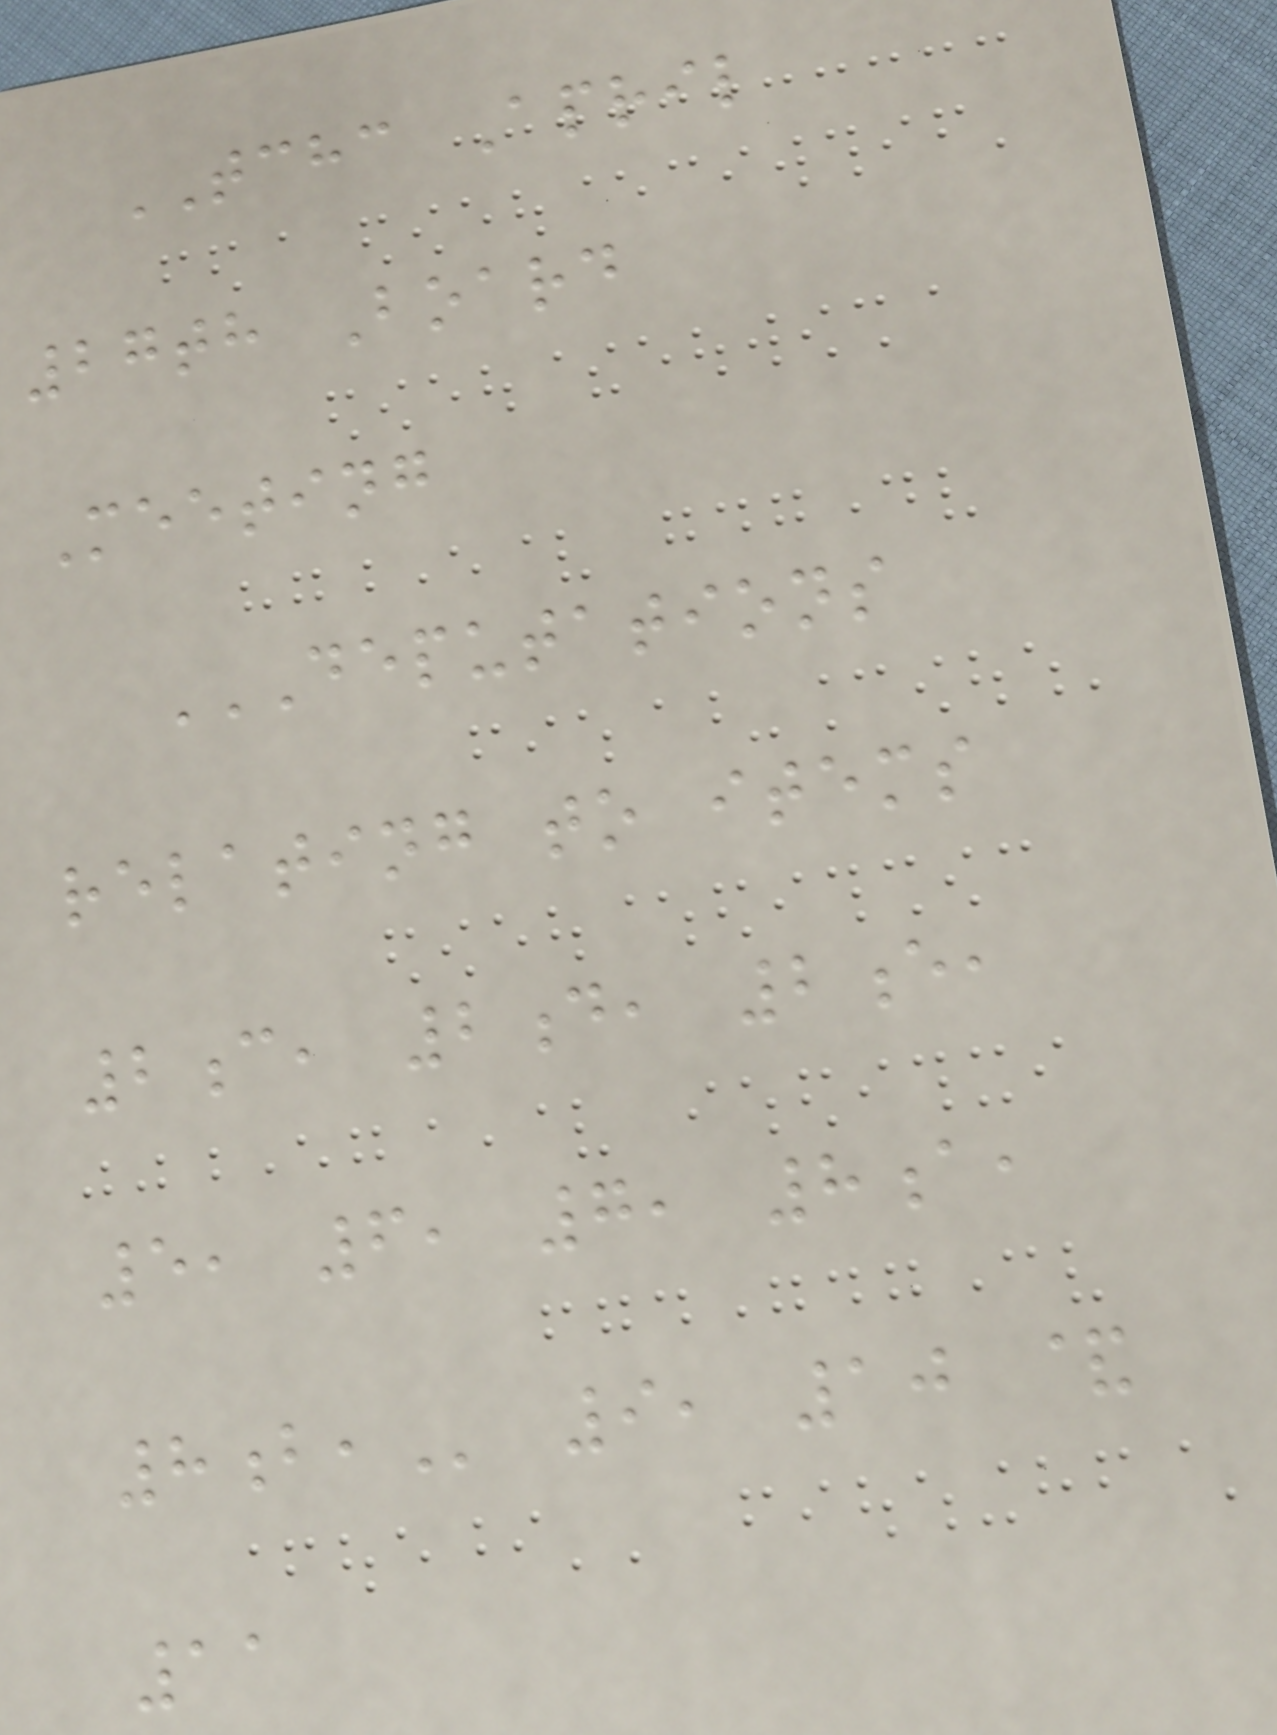TCHC April
27th Board
Meeting
DEPUTATIONS
RELATING TO ITEMS
2C, 2D, 2E,
5, 6, 7, 8A,
8B, 9, 10 &
11
